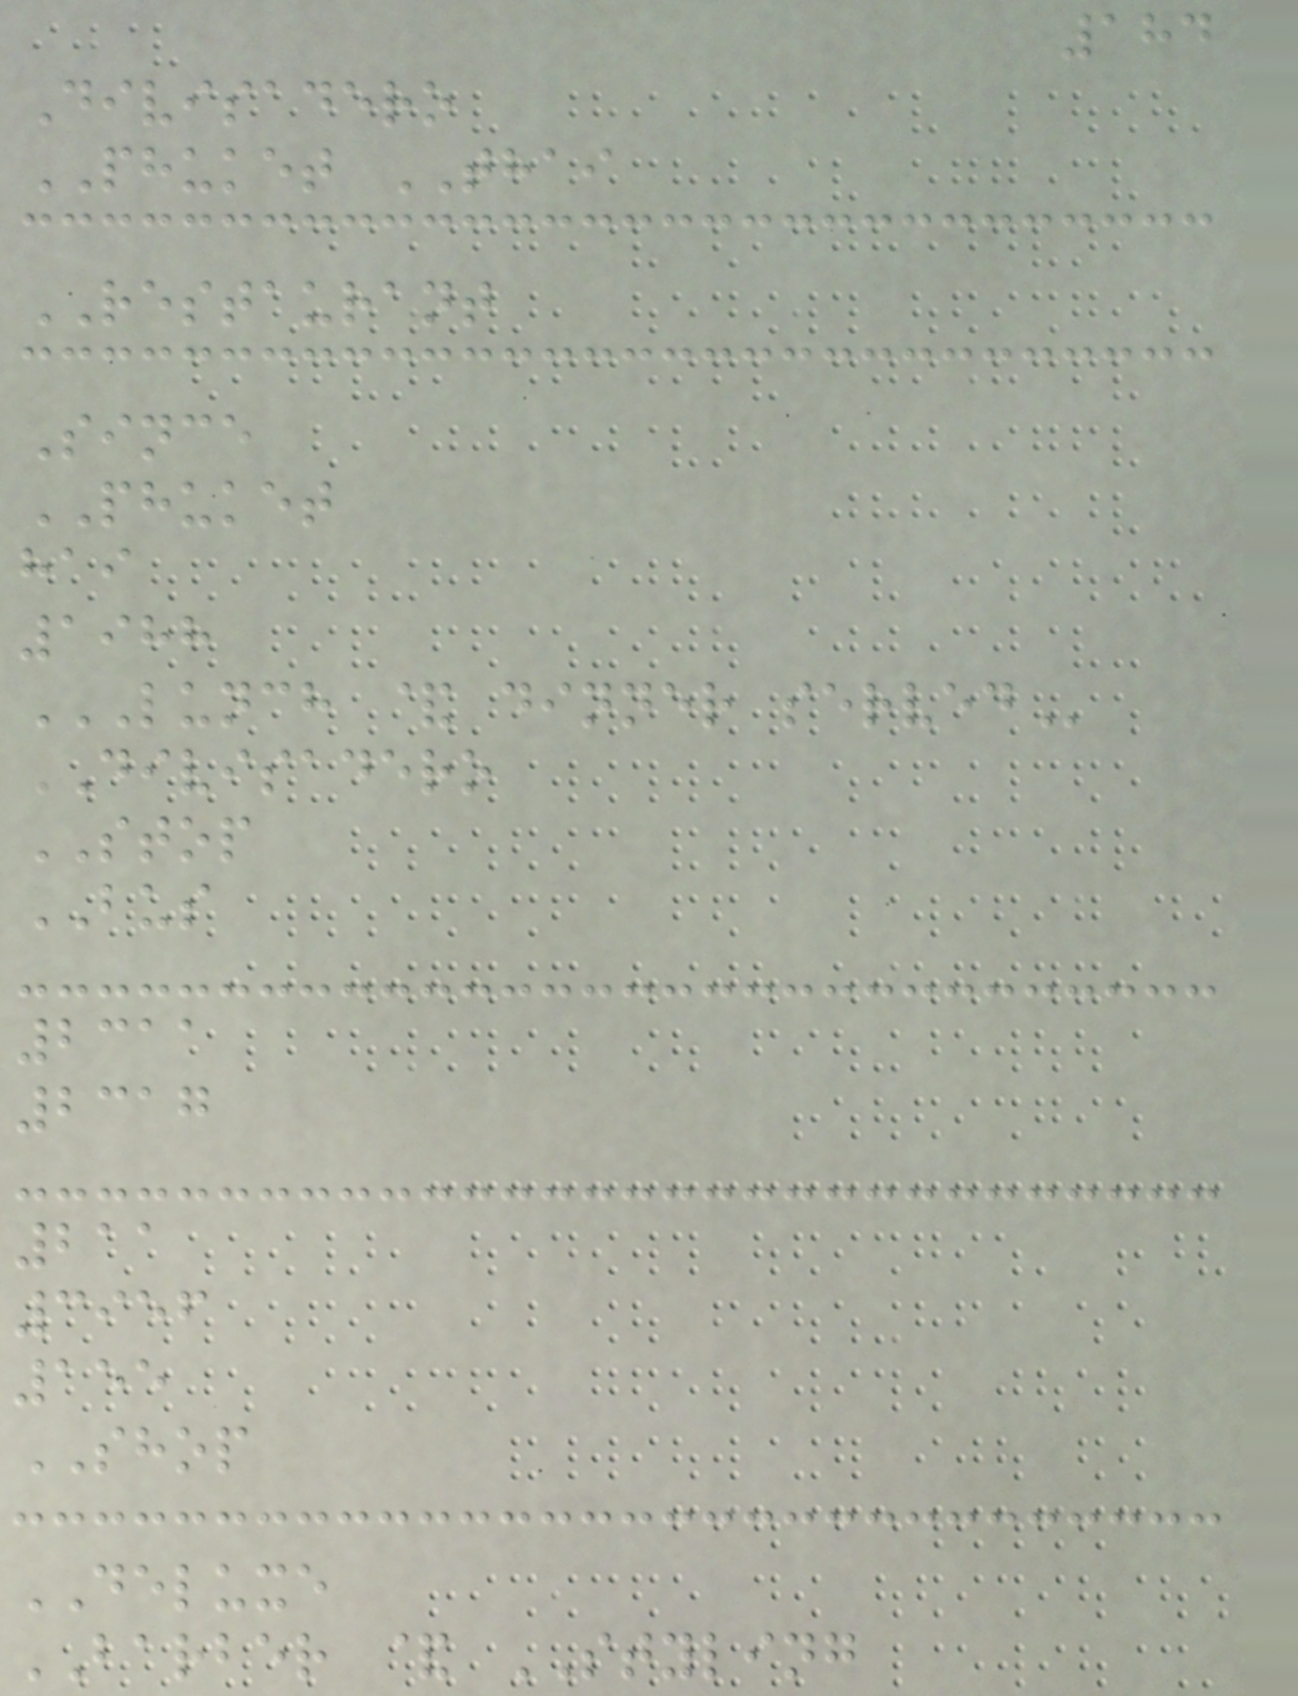184
Divisadero
PHUKET THAI
RESTAURANT
Since
PHUKET
hai
1988
LUNCH & DINNER SERVED
DIVISADERO
STOP
BUS
2311
2317
211
3956
155
SHOP
DELUXE
BARBER & STYLING
